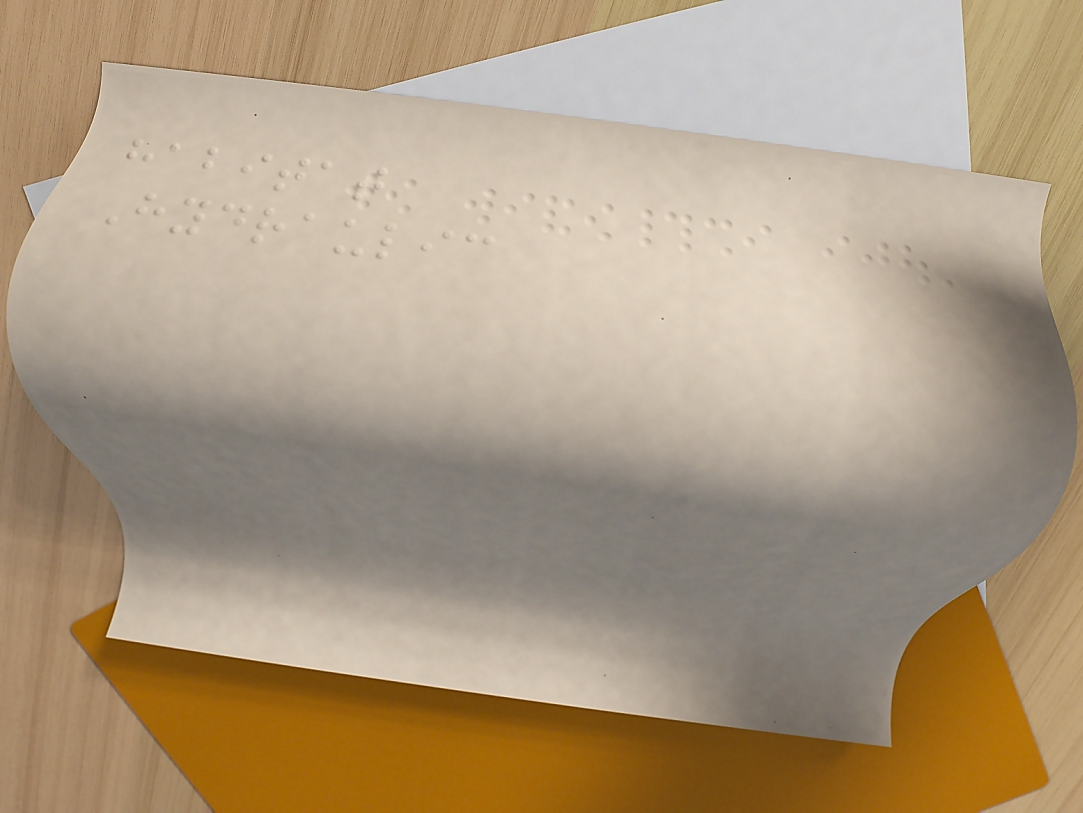habitat
Hydraulic
